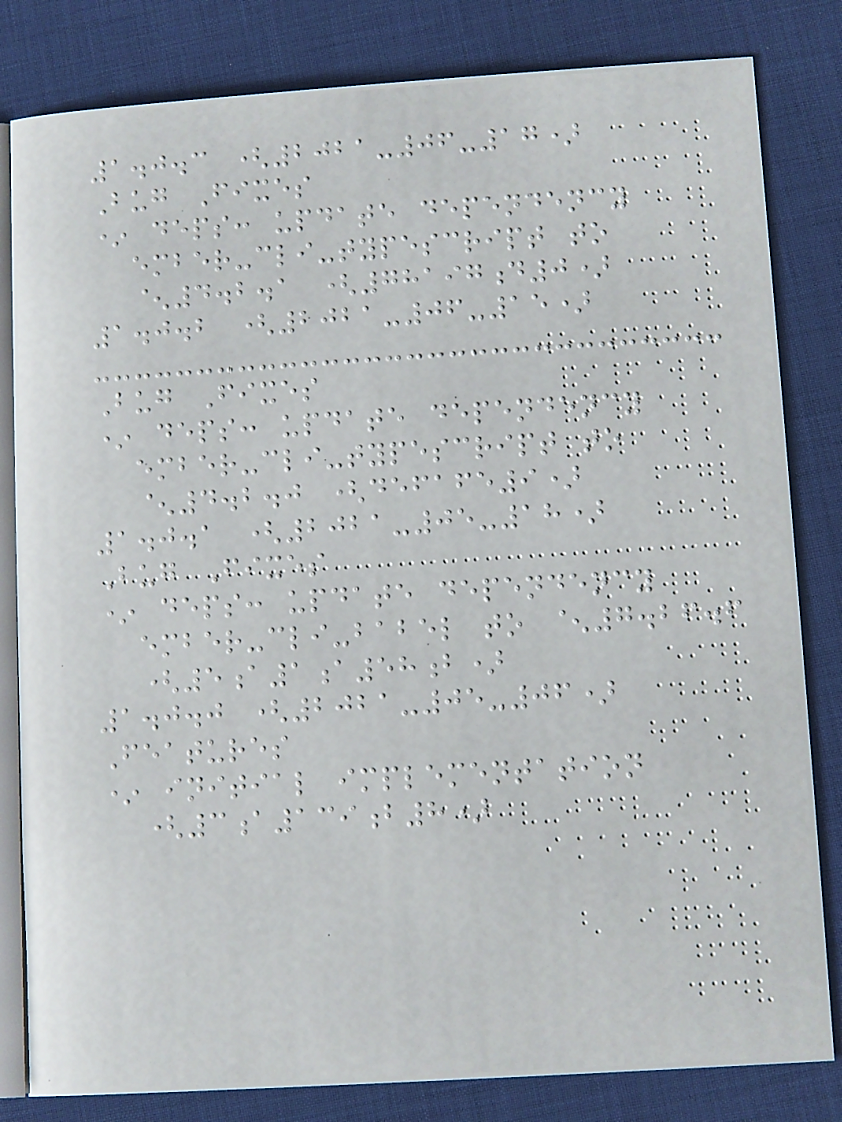1.0.3 (2021-06-17)
Bug Fixes
* deps: update dependency
ember-cli-typescript to
^4.2.1 (78197d0)
1.0.2 (2021-06-15)
Bug Fixes
* deps: update dependency
ember-cli-typescript to
^4.2.0 (defafe9)
1.0.1 (2021-05-18)
Bug Fixes
* deps: update dependency
ember-cli-babel to ^7.26.6
(5a1a58b)
1.0.0 (2021-05-06)
Features
* initial implementation
(3a139b8)
